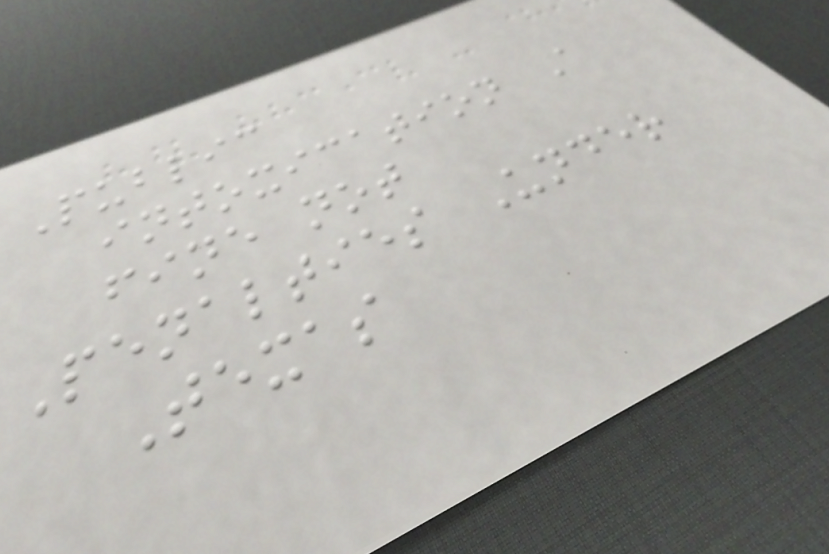Public
intoxication A
fine not
Penalties Under
Texas
